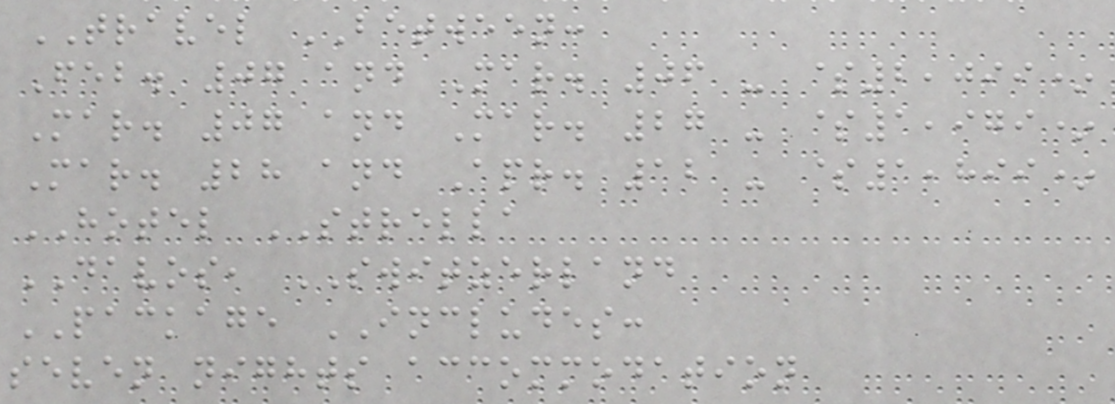TRAVEL BETWEEN:
Feb. 07 and Mar. 06 - $2,099*
Mar. 07 and Mar. 27 - $1,979*
Mar. 28 and Apr. 12 - $1,899*
HOTEL STRELLA
DAVOS, SWITZERLAND
PACKAGE INCLUDES:
seven nights accommodation
